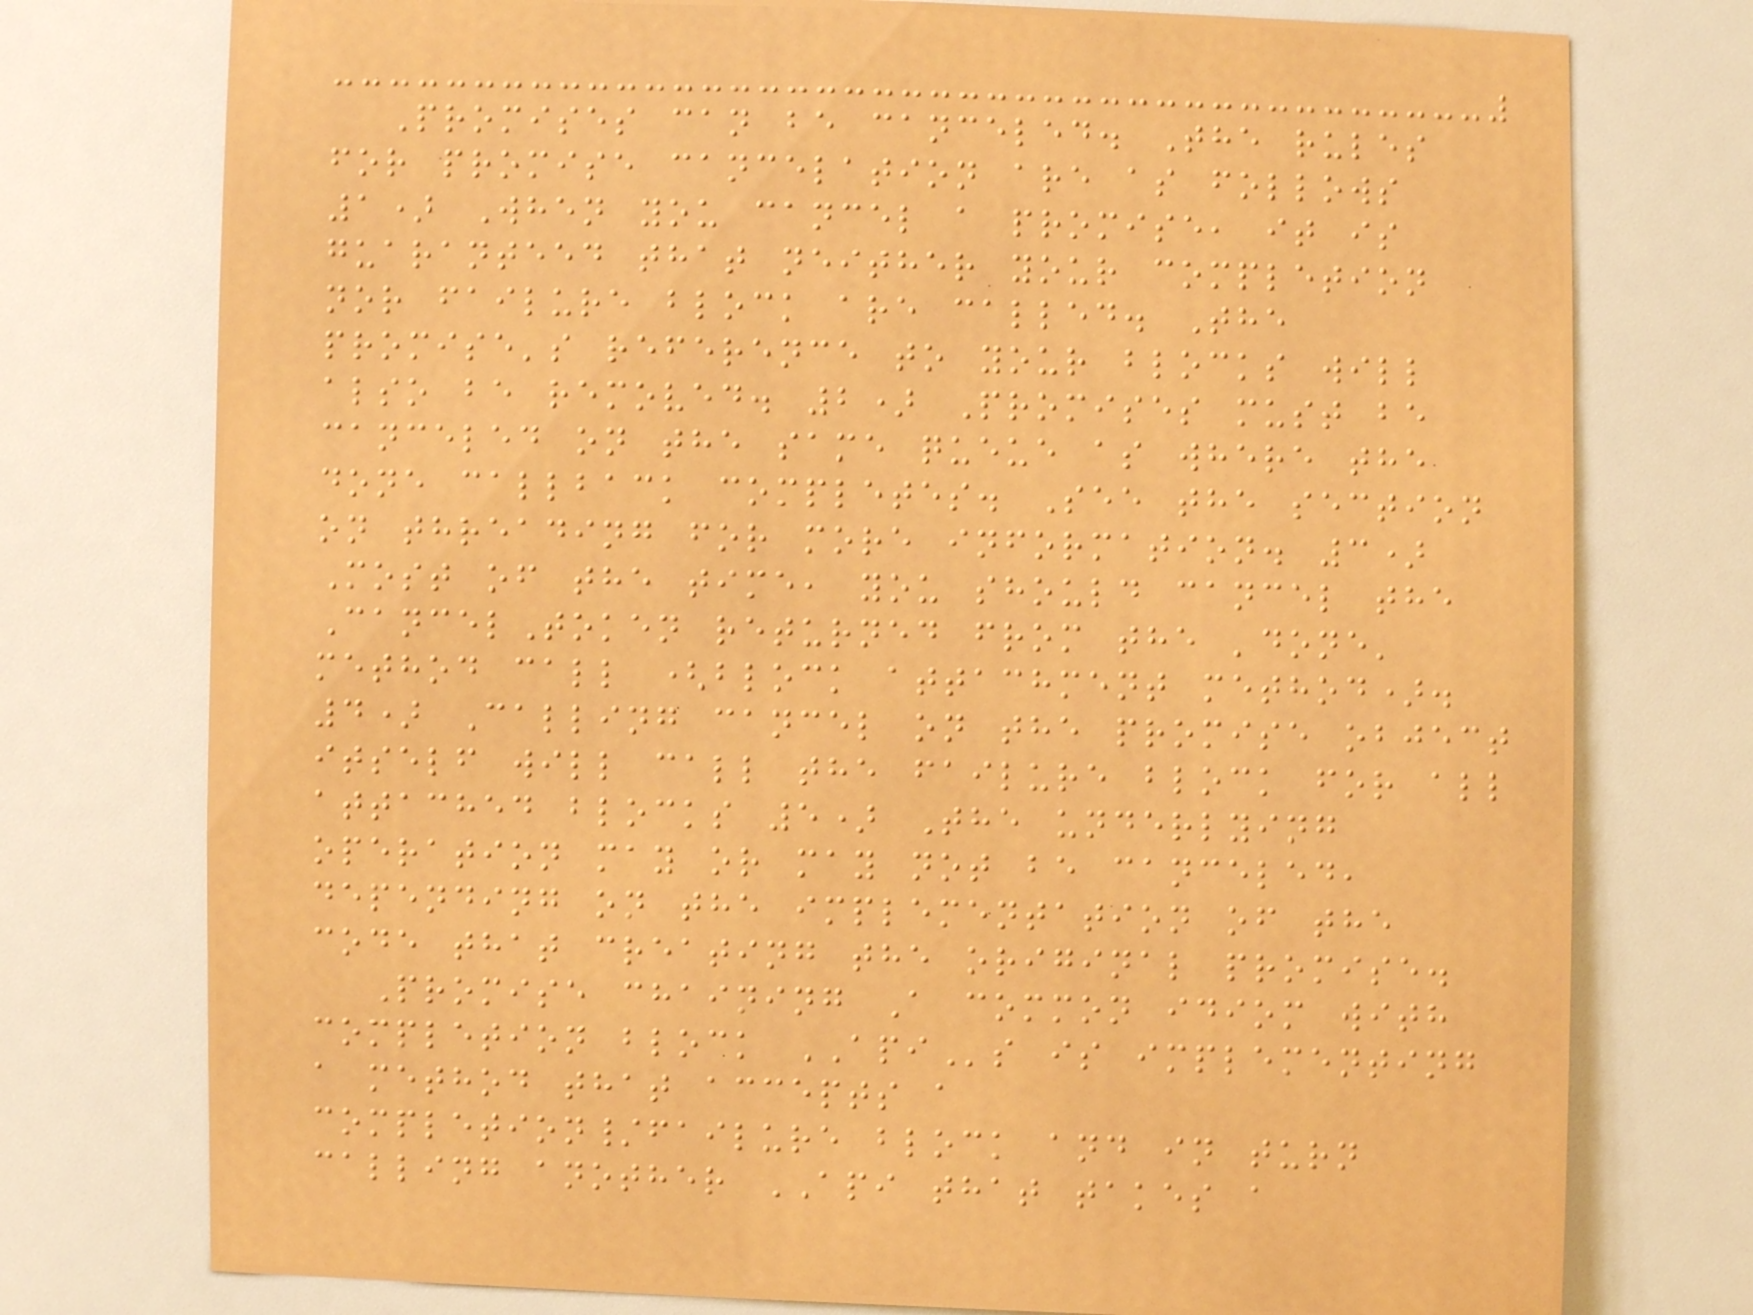Promises can be canceled. The rules
for promise cancelation are as follows
1) When you cancel a promise, it is
guaranteed that neither your completion
nor failure block are called. The
promise's reference to your blocks will
also be removed. 2) Promises must be
canceled on the same queue as where the
done callback completes. See the section
on threading for more information. 3)
Most of the time, you should cancel the
CancelToken returned from the 'done'
method call (block attachment method).
4) Calling cancel on the promise object
itself will call the failure block for all
attached blocks 5) The underlying
operation may or may not be canceled,
depending on the implementation of the
code that creating the original promise.
Promise chaining A common idiom with
completion block APIs is implementing
a method that accepts a
completion/failure block and in turn
calling another API that takes a
